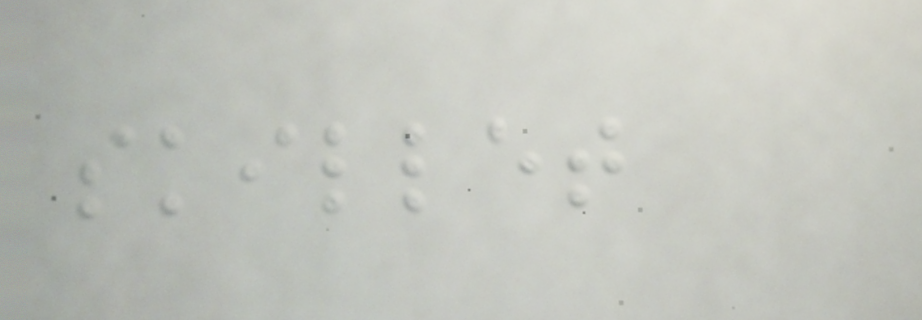skillet
